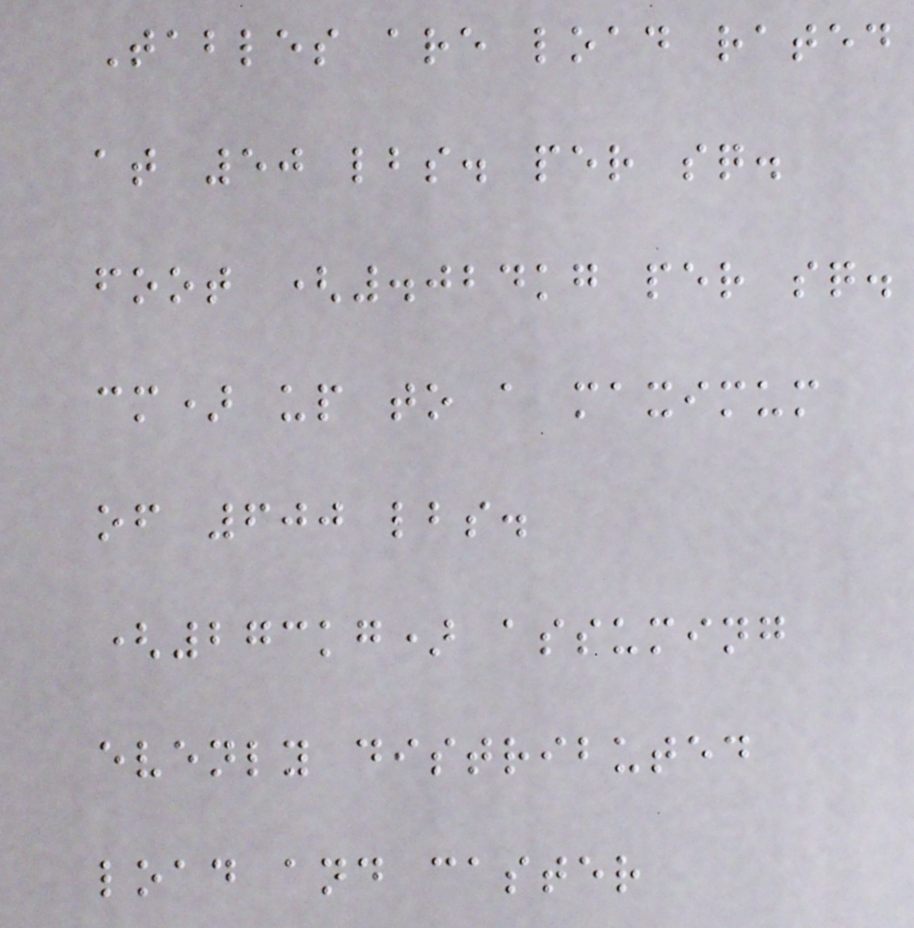Tables are load rated
at 50 lbs. per sq.
foot (.024kg per sq.
cm) up to a maximum
of 600 lbs.
(273kg) assuming
evenly distributed
load and caster
